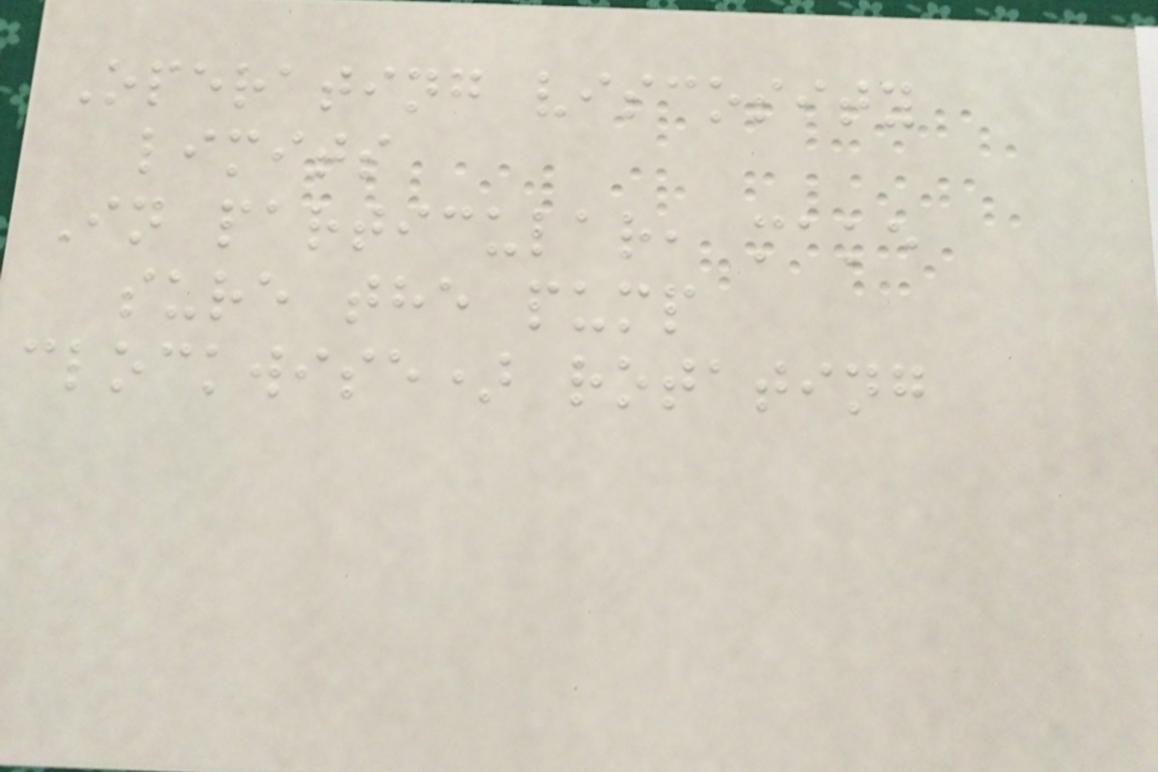Operating viscosity
limits
In particular, make
sure the pump
clockwise) rotating
